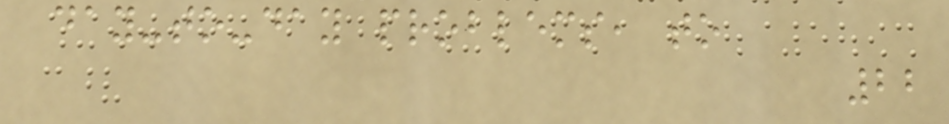day-to-day problems, to
22
